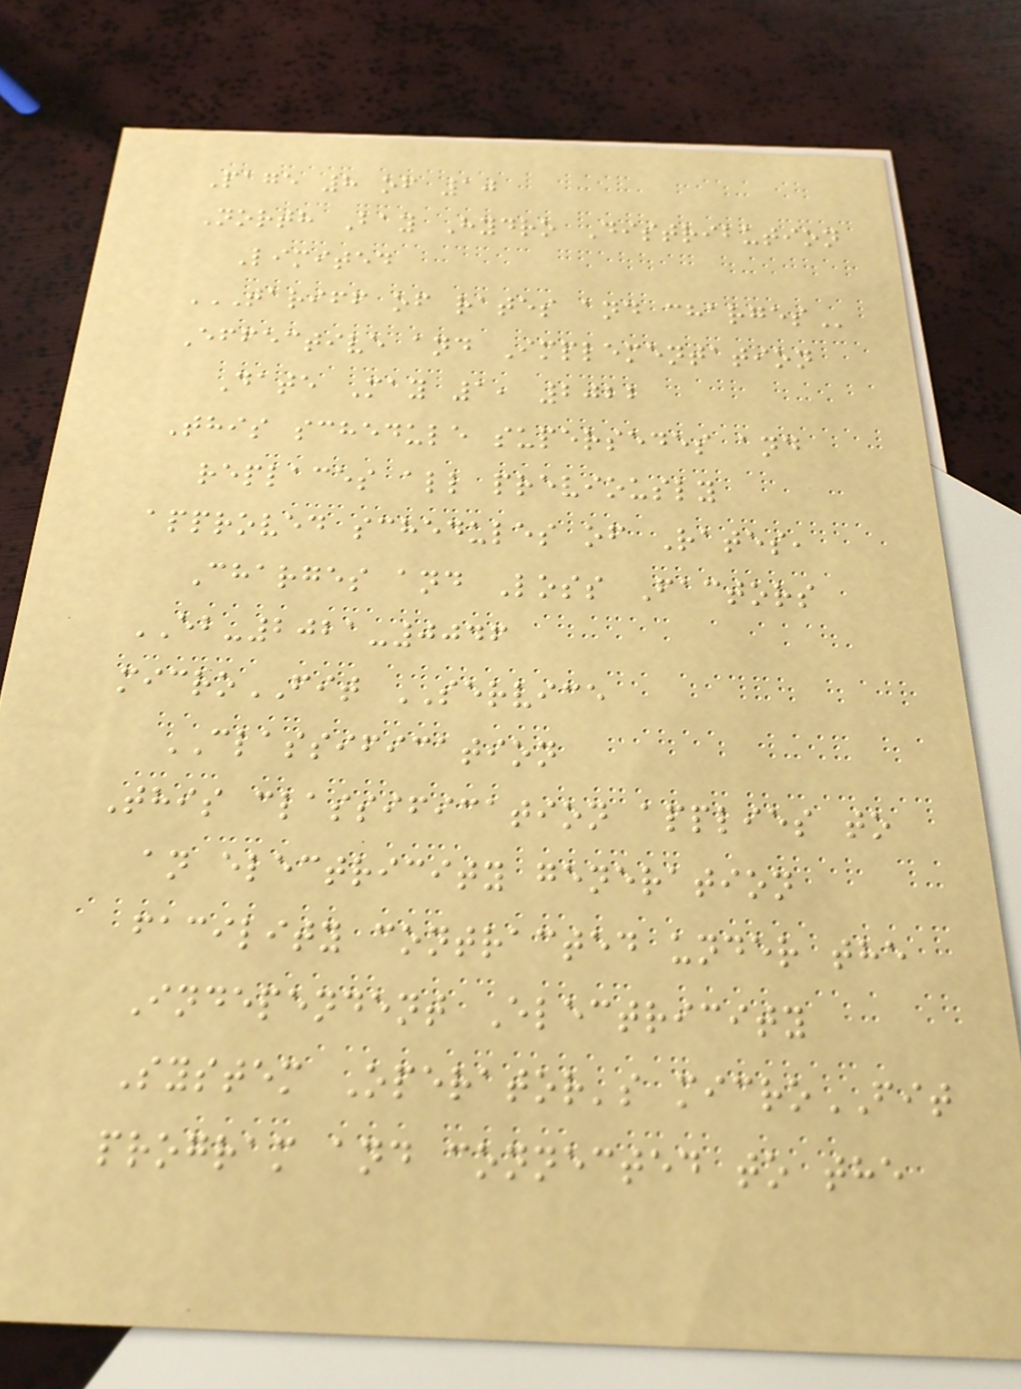Page 8 of 10
North Bay Hydro Distribution
Limited
TARIFF OF RATES AND CHARGES
Effective and Implementation
Date May 1, 2022
This schedule supersedes and
replaces all previously
approved schedules of Rates,
Charges and Loss Factors
EB-2021-0046
microFIT SERVICE
CLASSIFICATION
This classification applies to
an electricity generation
facility contracted under the
Independent Electricity
System Operator's microFIT
program and connected to the
